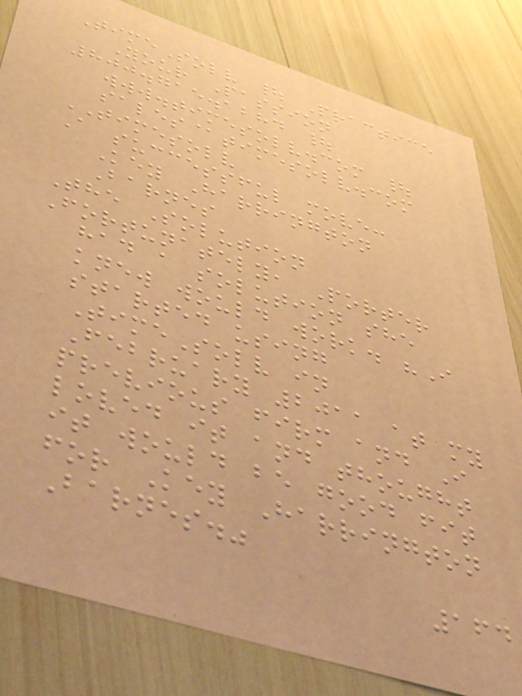TimeSolv | Practice
Your Passion
800.715.1284 |
www.timesolv.com |
sales@timesolv.com
TIMESOLV
A successful move:
Key Harrington
Barnes
The Solution
Fortunately, Porter
had a solution she
knew would work. "I
started using
TimeSolv in
February 2011 at my
previous firm and I
loved it and thought
it would be good fit
for Key Harrington
Barnes."
164
